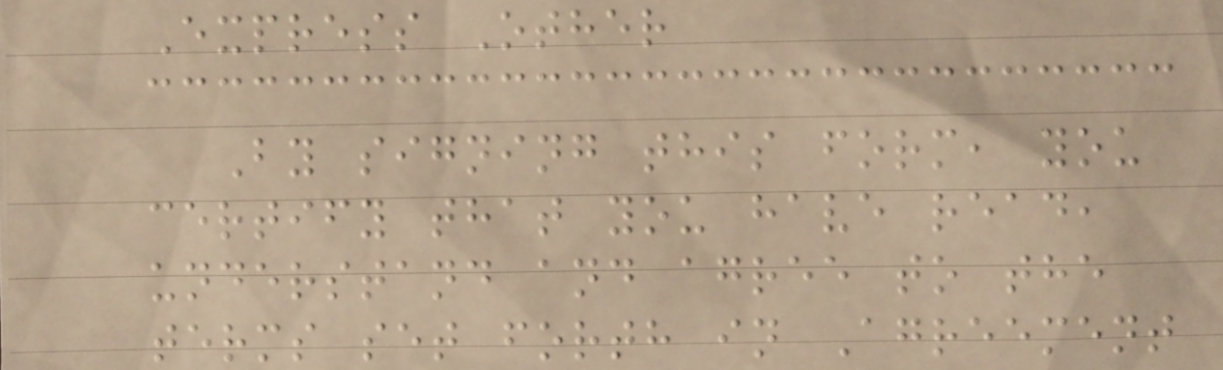Express Other
By signing this form, you
certify that you have read,
understand and agree to the
terms set forth in Agreement
